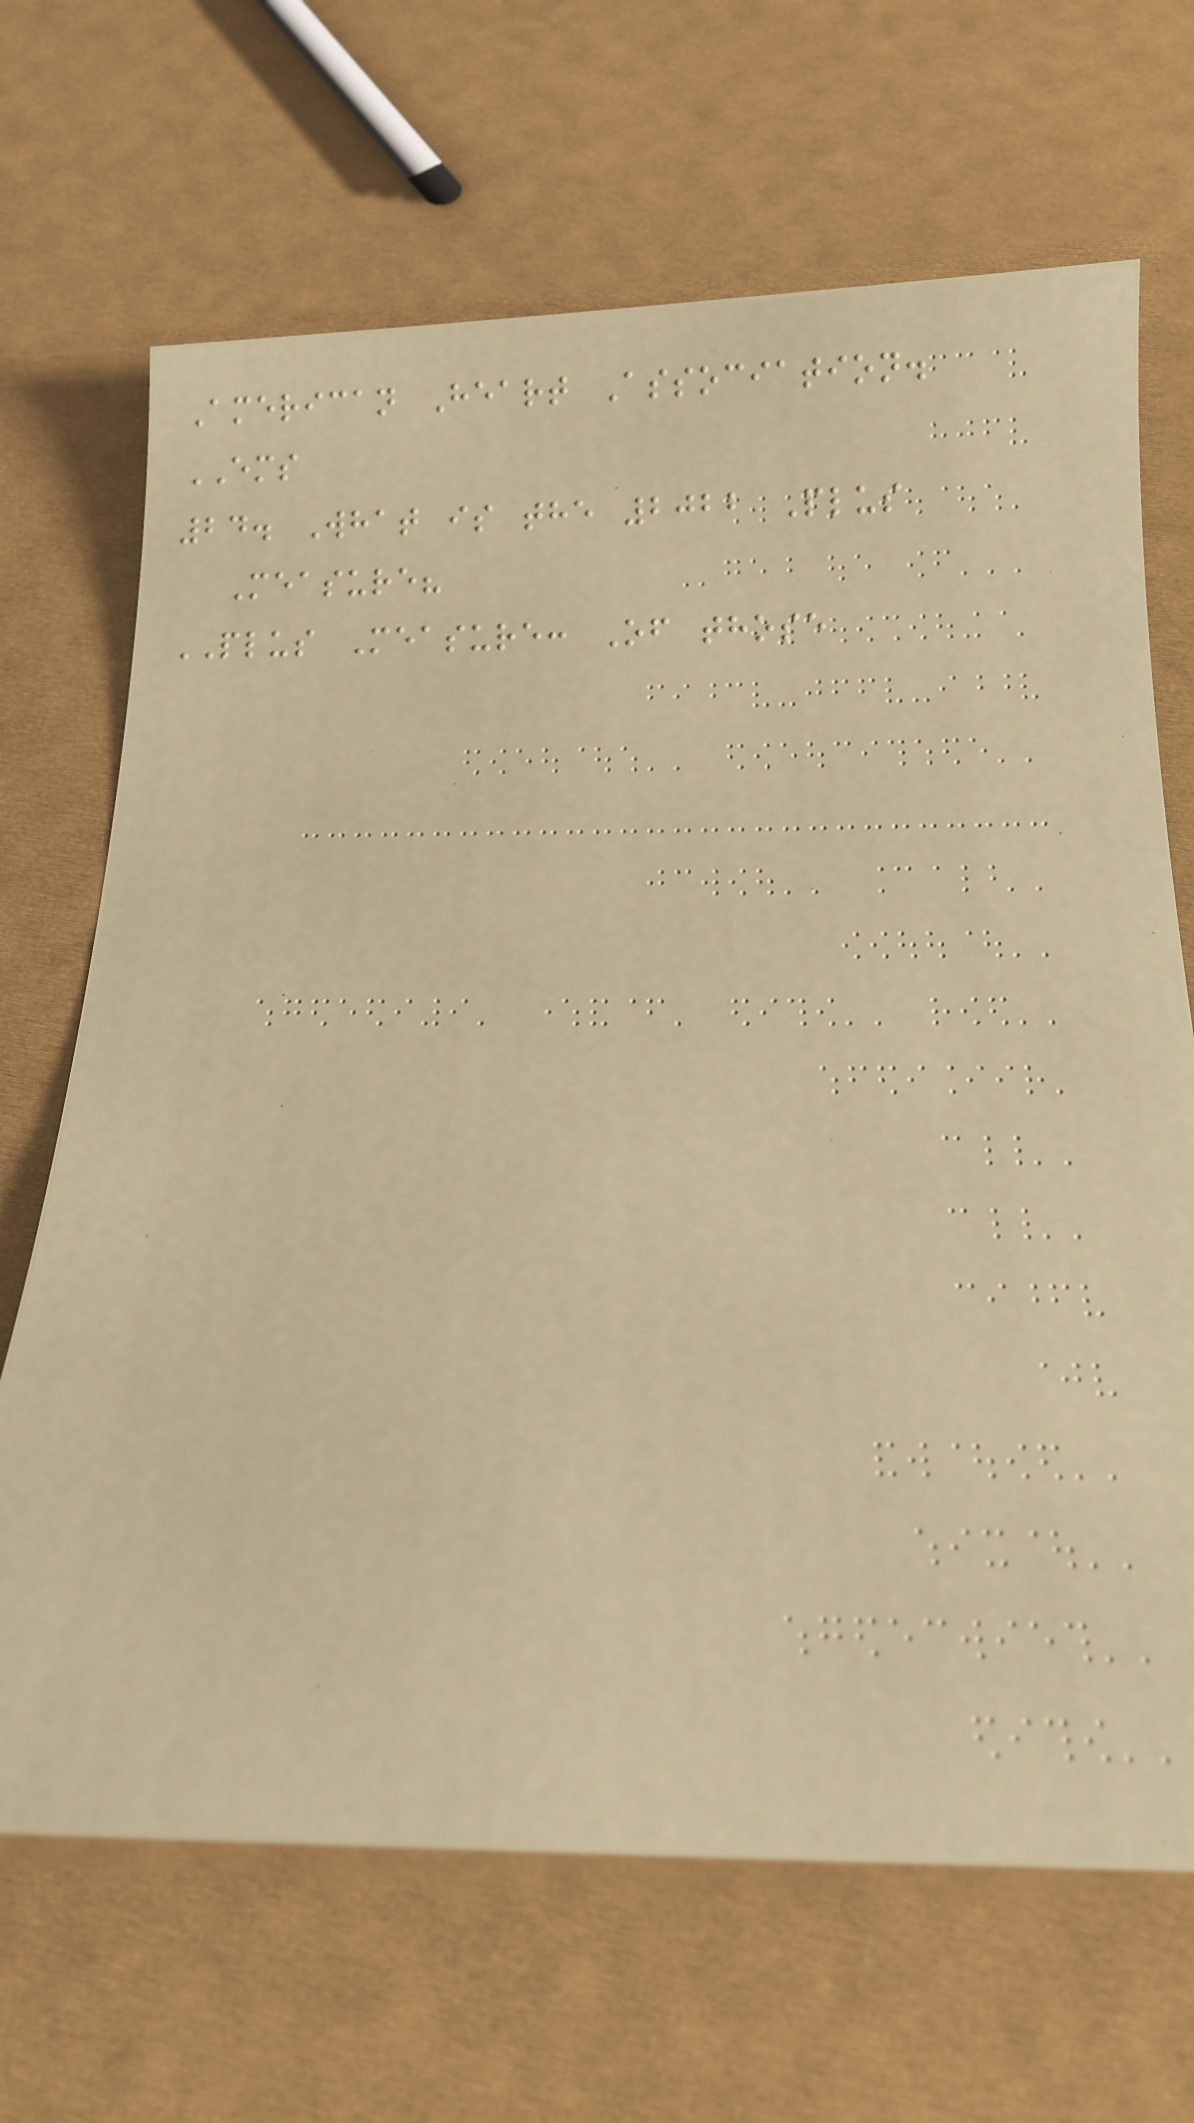American Heart Association.
EMS
24. What is the 2022 Plus
Measure?
PLUS Measure: Of those
